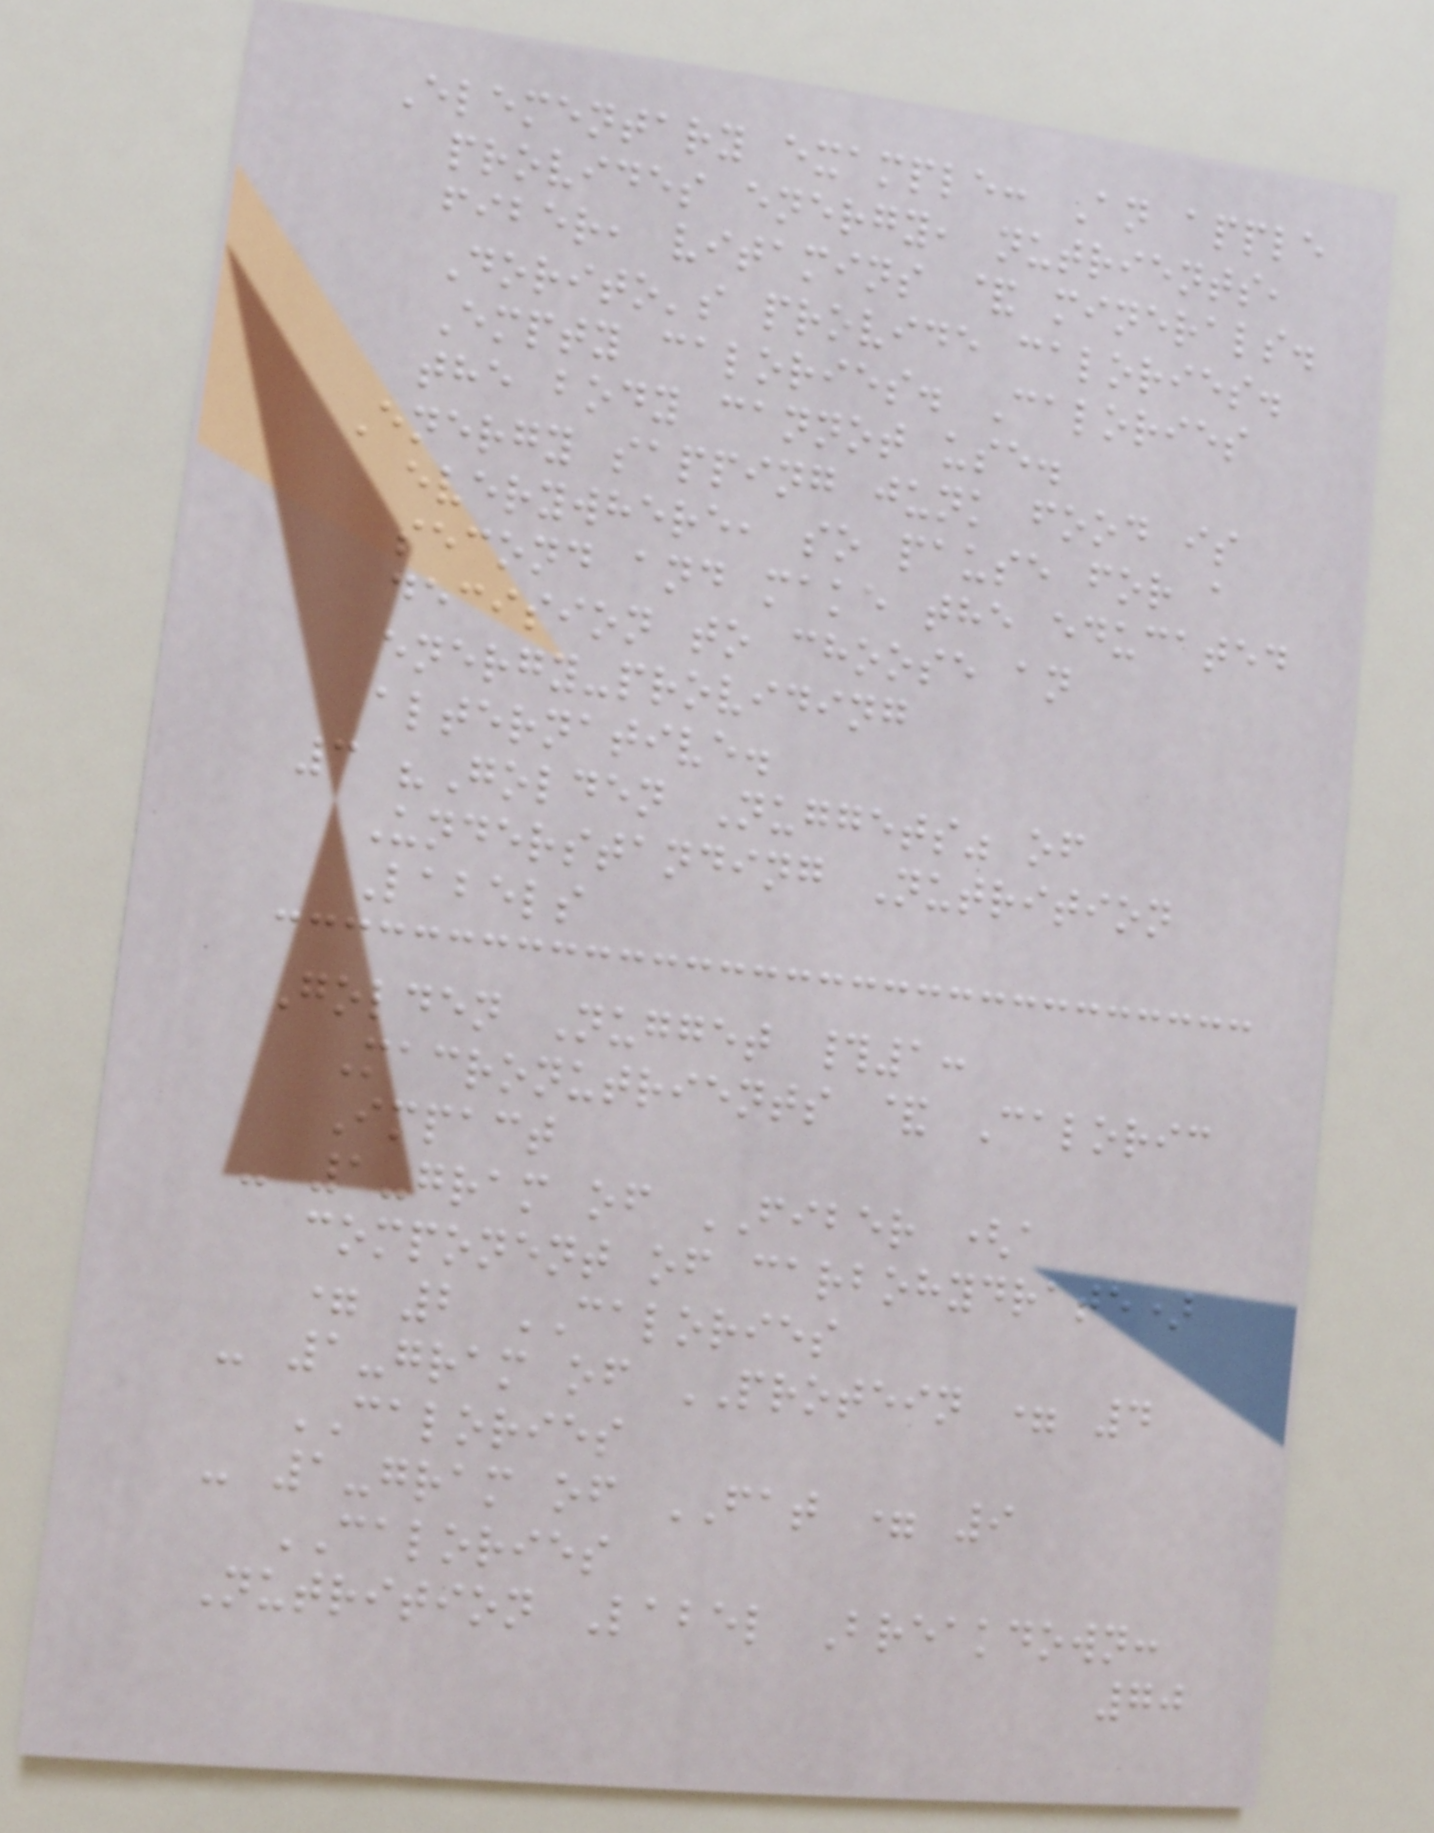Elementary example: An apple
provides energy, nutrients,
fiber, vitamins & minerals.
Dorito's provide calories.
Empty calories. Calories
the body cannot use.
Energy sapping junk food is
everywhere, so pause for a
second and make the educated
decision to choose an
energy-providing
alternative.
3 "Golden Nuggets" of
Understanding Nutrition
Labels
Golden Nugget #1:
Macronutrients & Caloric
Impact
- 1-gram of FIBER (a
component of carbohydrate)
= 2 CALORIES
- 1-gram of PROTEIN = 4
CALORIES
- 1-gram of FAT = 9
CALORIES
Nutrition Label Breakdown:
70
